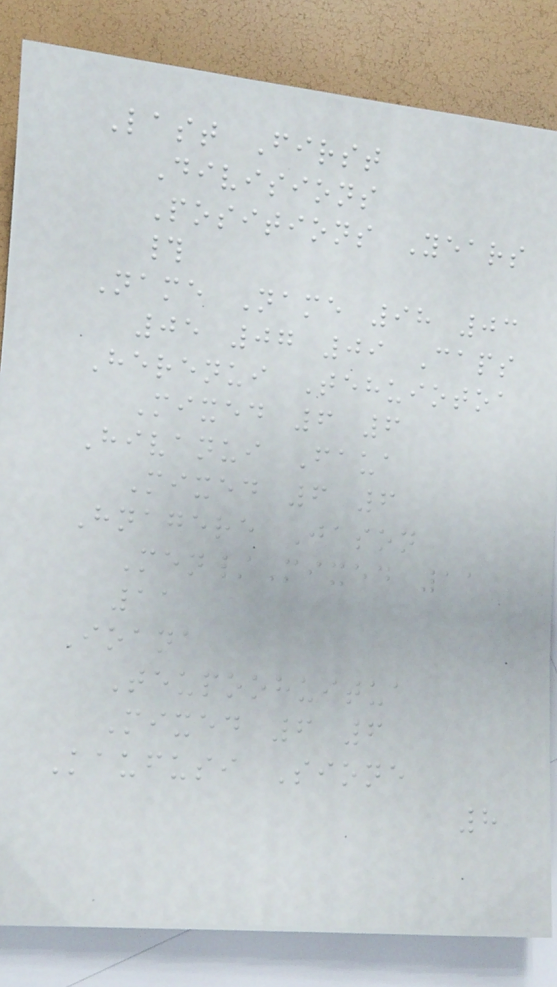Last First
Divisions
Positions Years
#
Name Name 98 03
05 07 09 Caps
Herenui Tehuiotoa
Mixed 6 6
Hivanui Faua
Mixed 6 6
Hnagere Jason
Men/Mixed 11
11
Ioana
Teupoohuitua
Mixed 6 6
Kaufusi Sione
8
